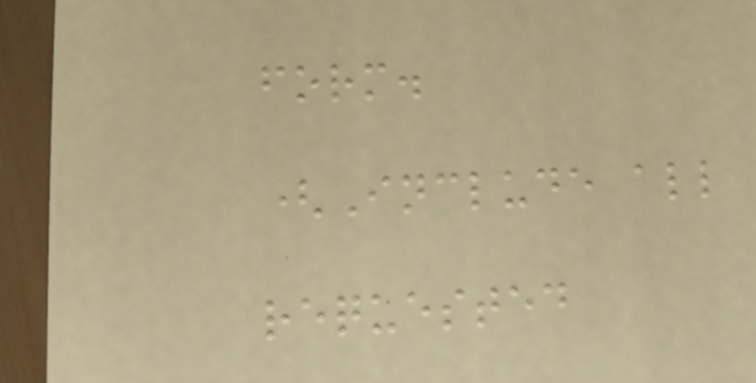form.
(Include all
requested
